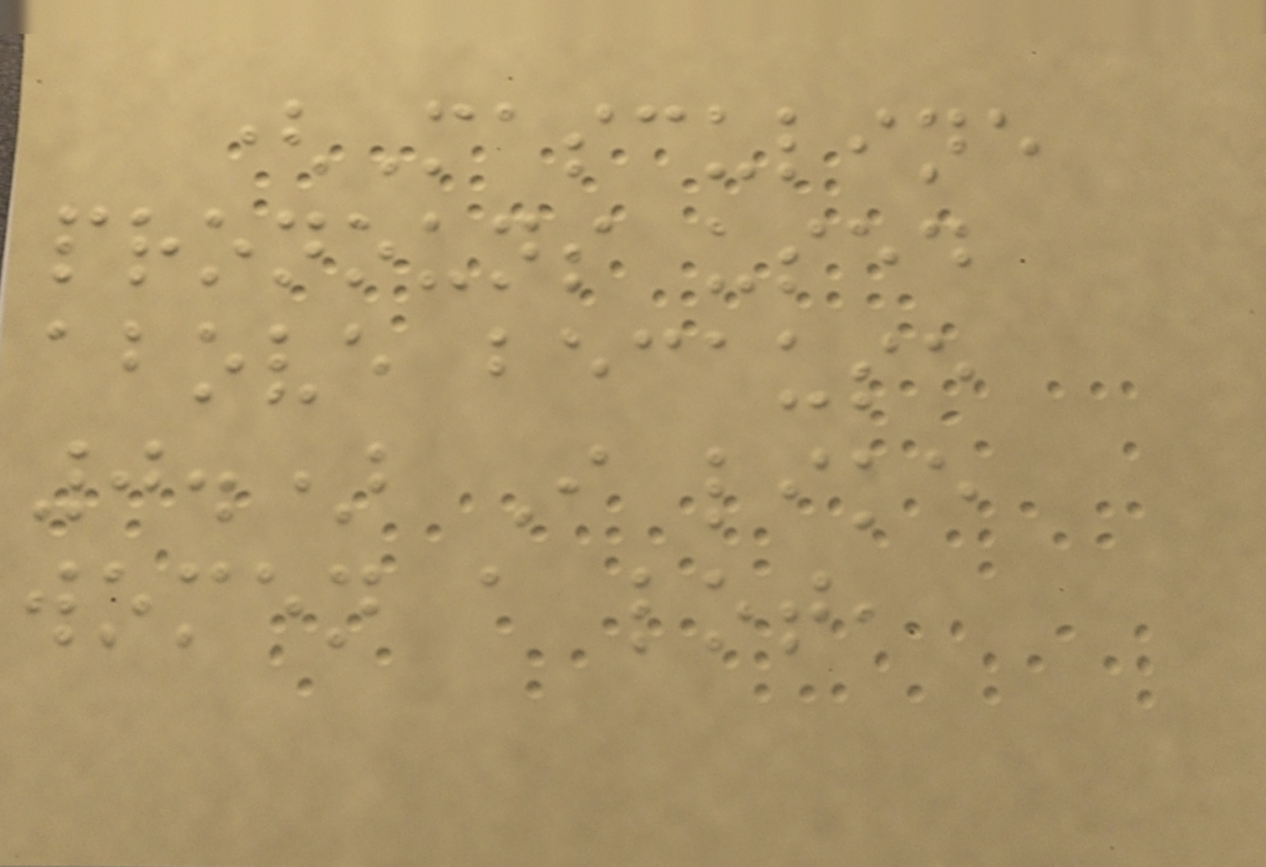(Masculine
pronouns used
above because
0.) I like
women a lot,
